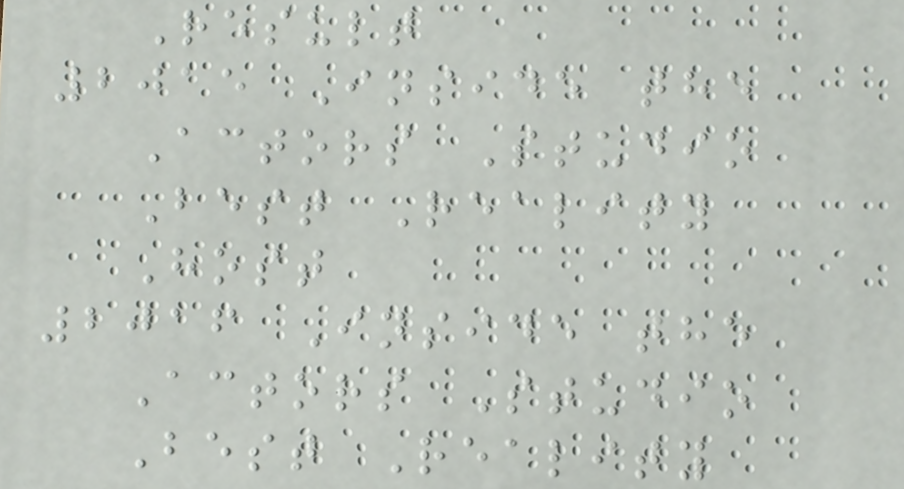Result
2015 Inside the
Actors Studio
Best Reality
Host
2016 Inside the
Actors Studio
Best Reality
